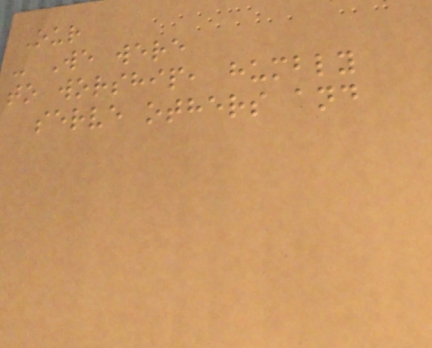Our
- We were
to worship, humbly
serve others and
